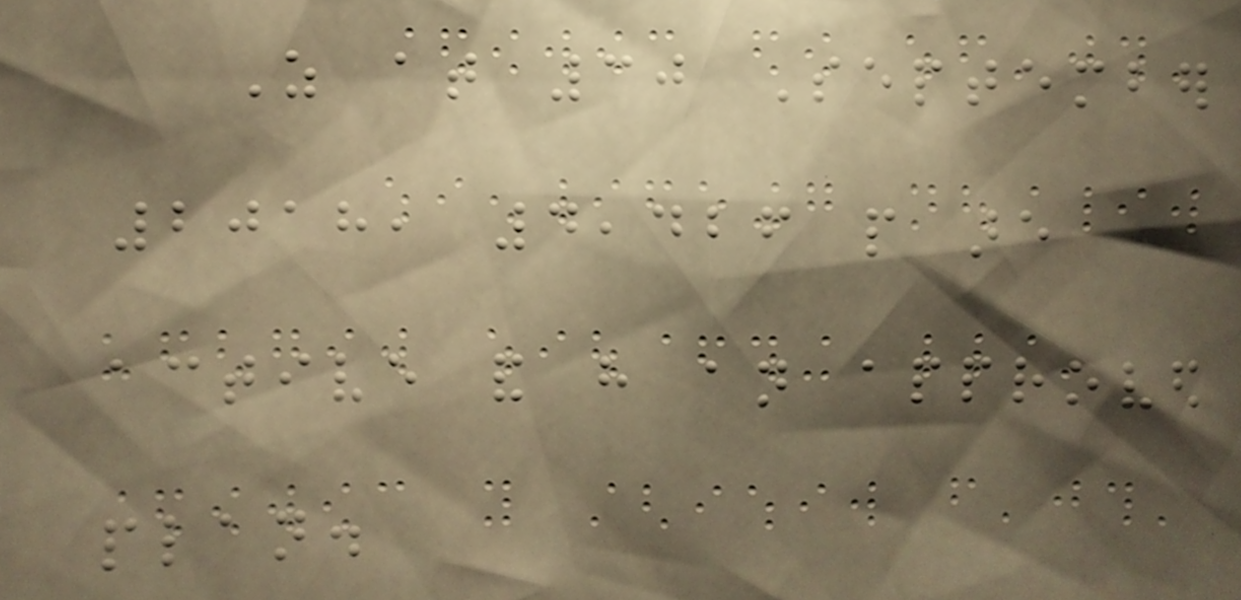As at 30 September
2018, 4,426 people are
active and have an approved
plan.
